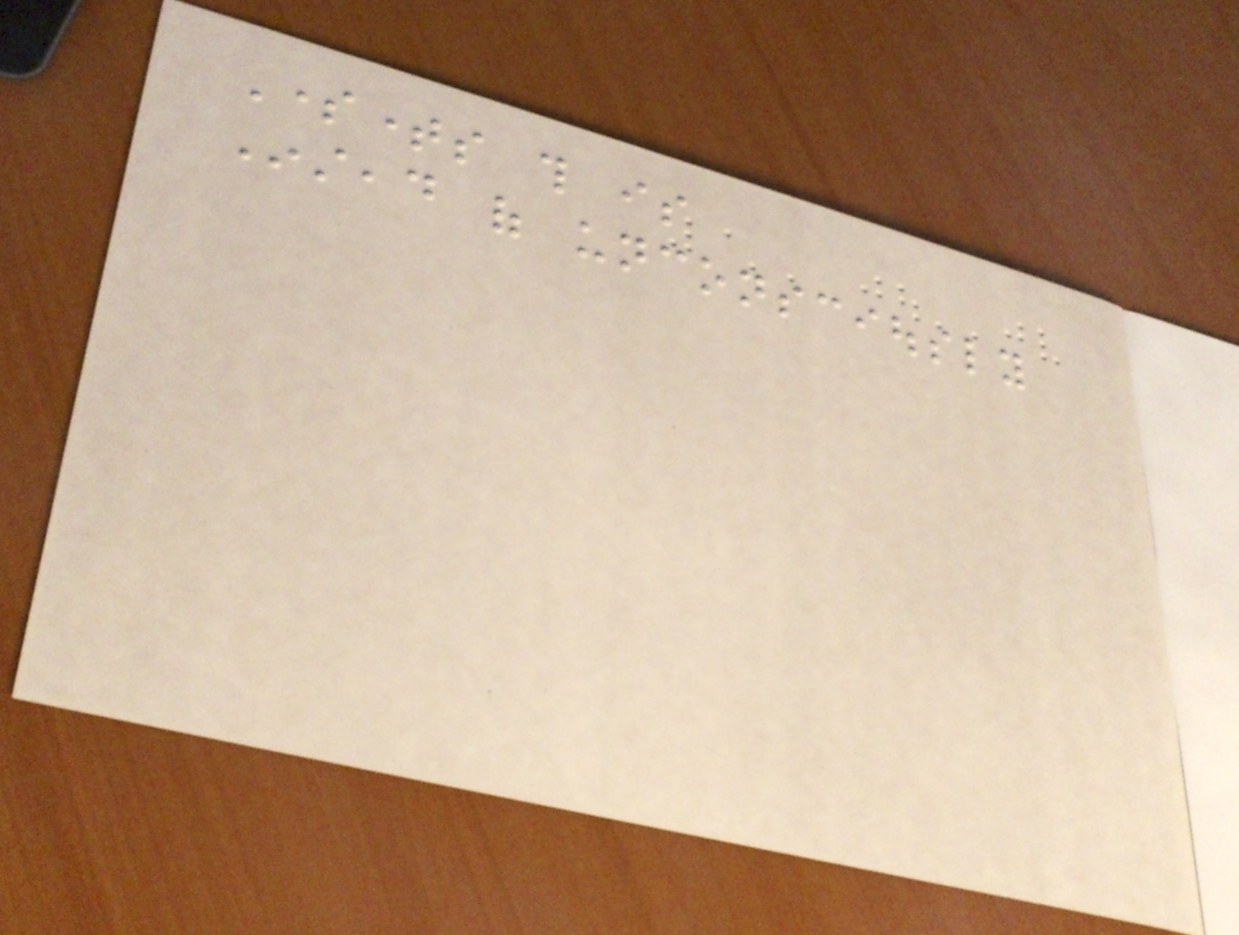Sometimes this is
Instead of unconsciously
